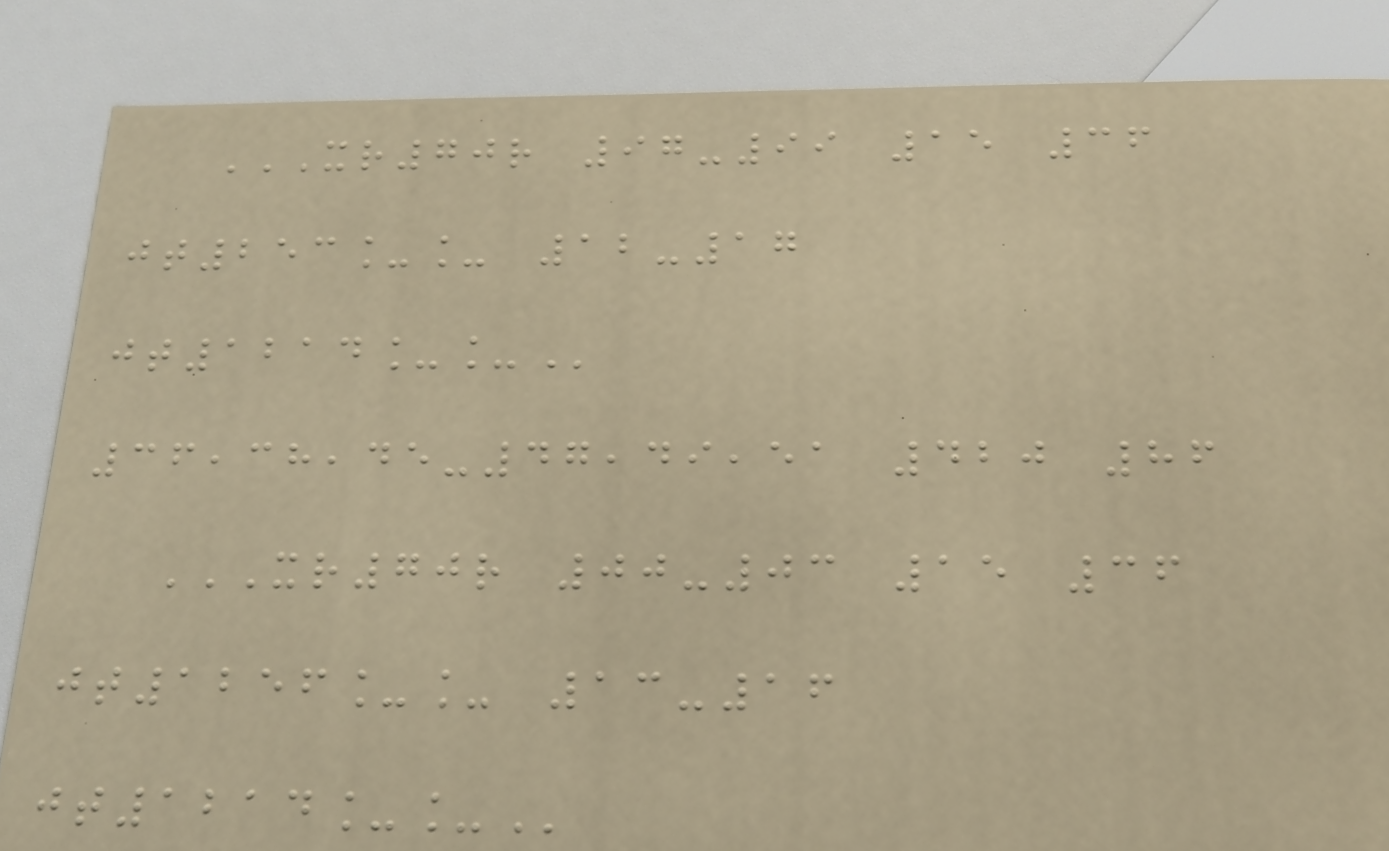XR70R 97-99 15 36
JT253__ 12-17
JT1214__
36,38,45-47,49,51 420 86
XR70R 00-03 15 36
JT1256__ 13-16
JT1214__
